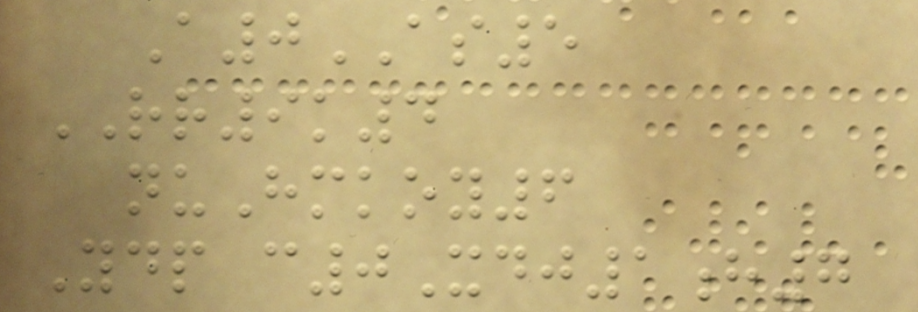A0AS5
RR9k4
nuHmkoy6
Ydp c0Xdj1h7
